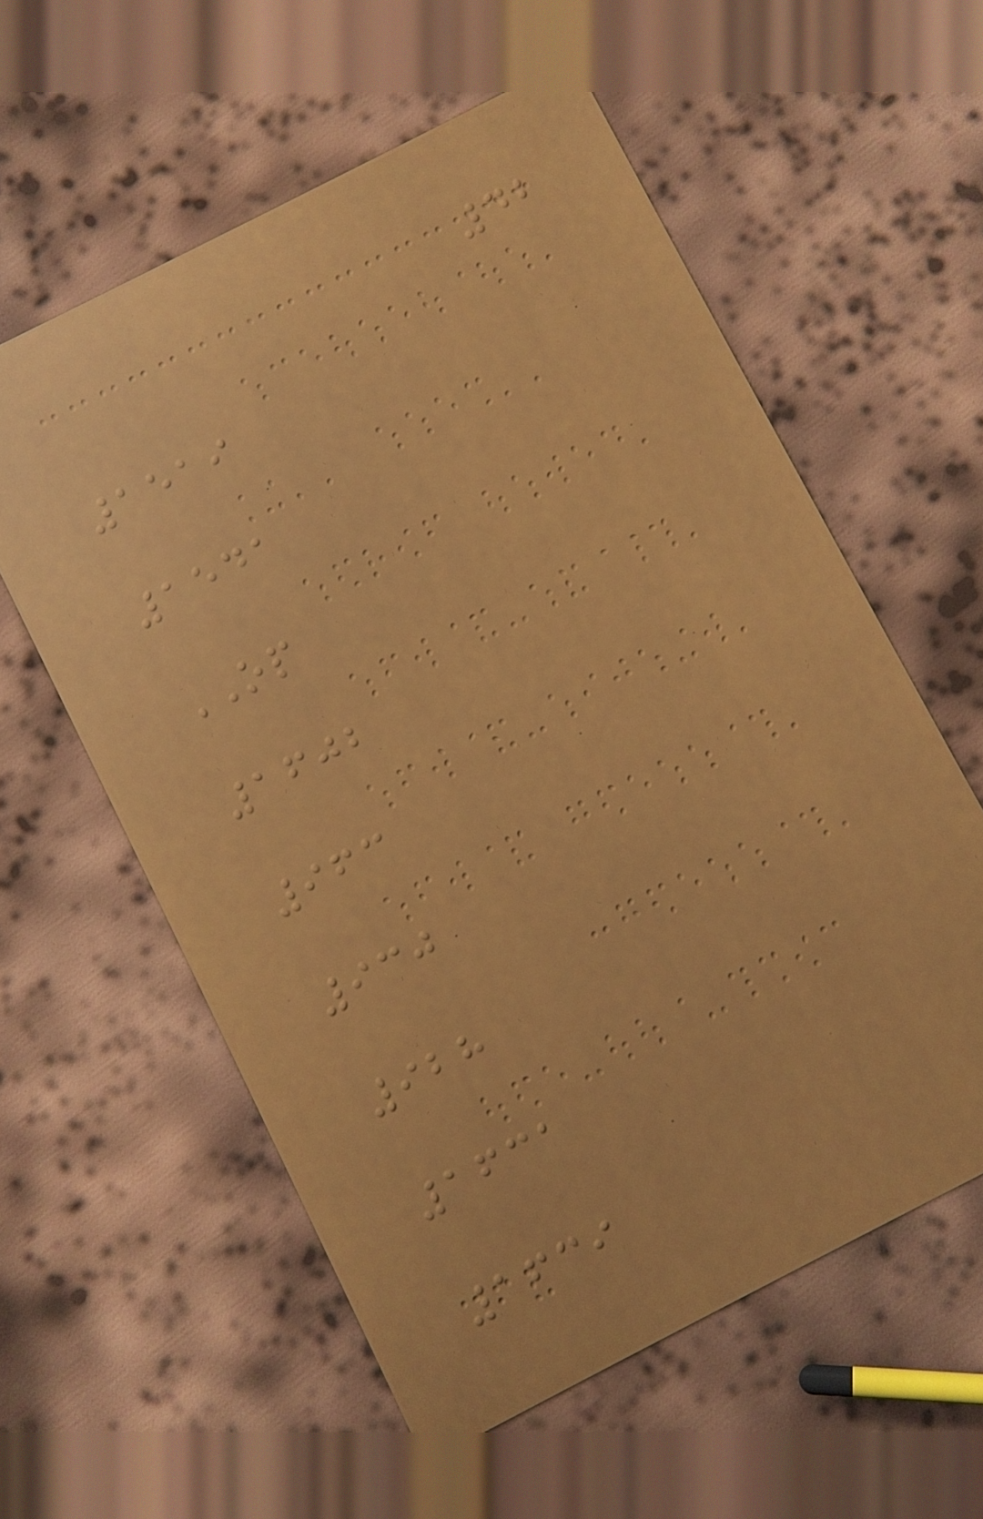42
1519
1541
OP
1602
963
930
928
1631
1639
